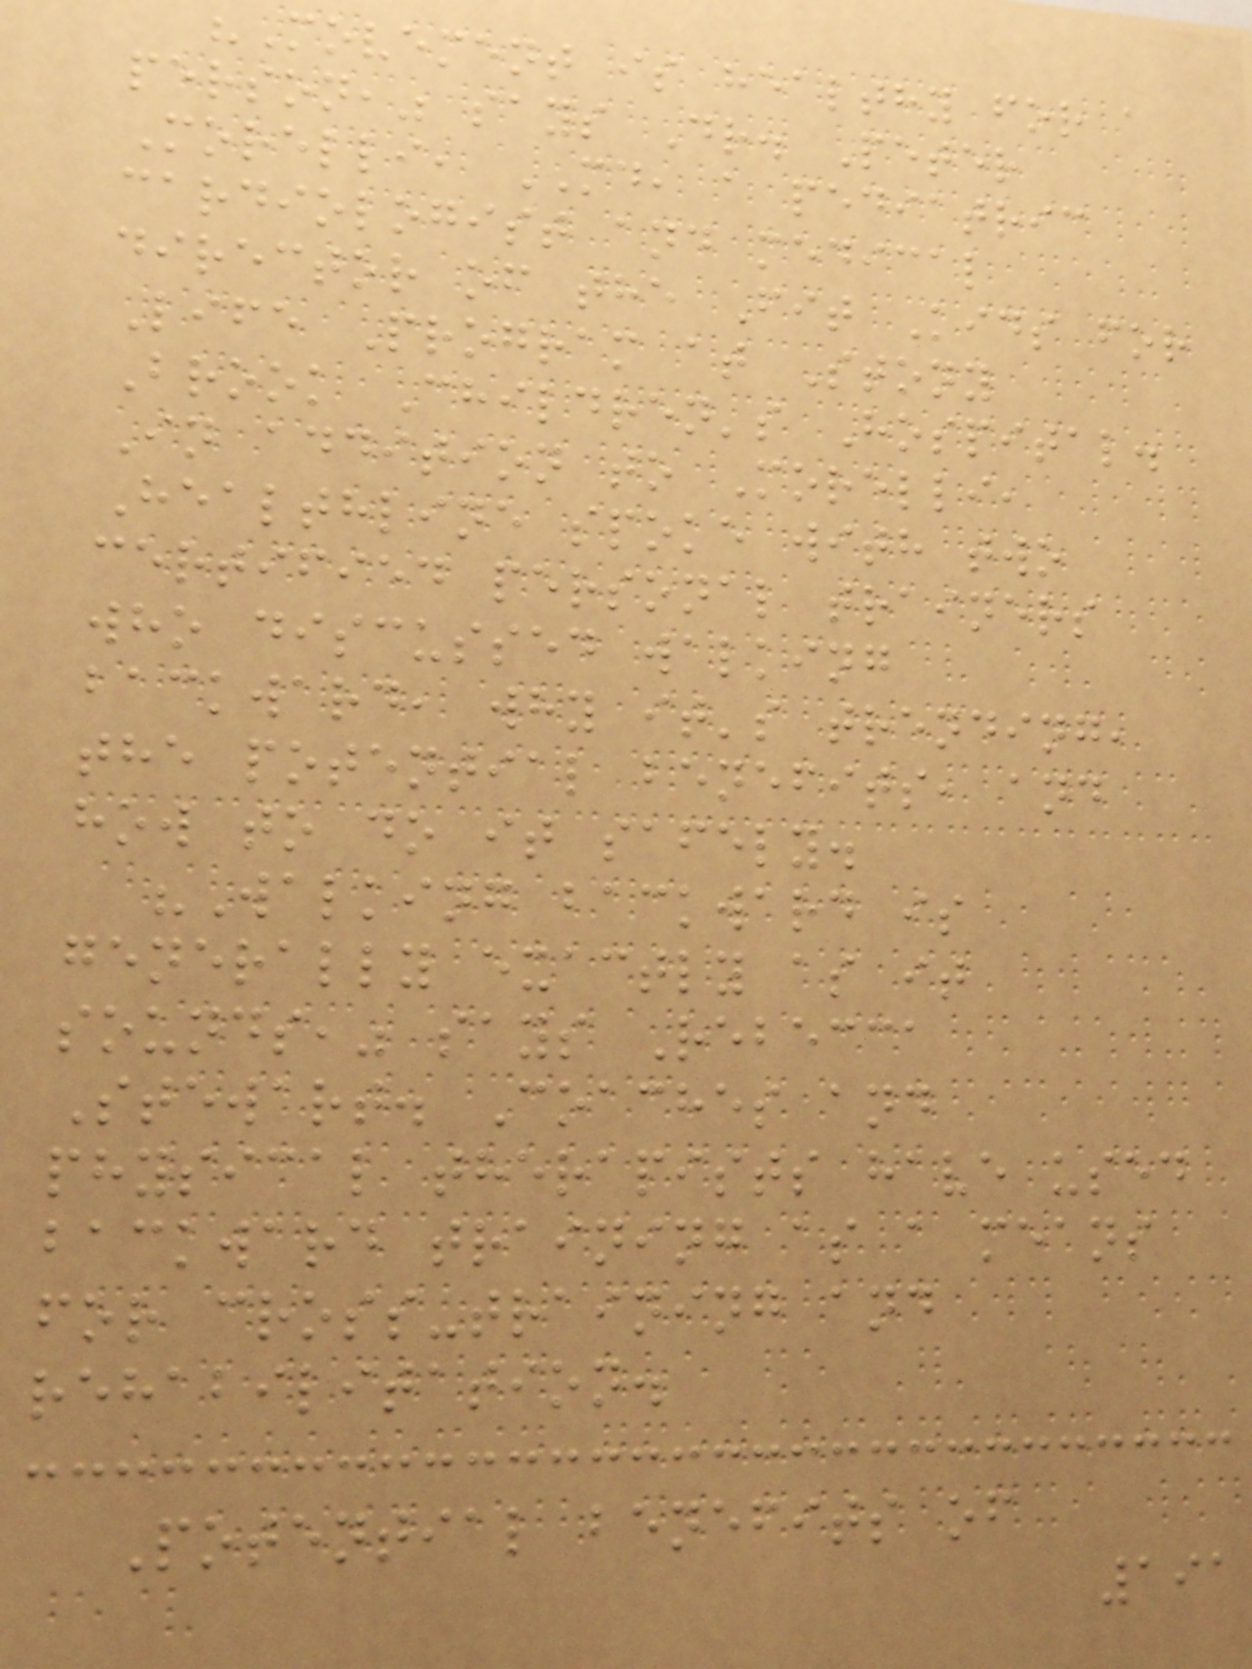"Movement is healthy for a
person," says Dr. Peter
Morelli, MD, a pediatric
cardiologist and medical
director of the Fit Kids for
Life Program at Stony
Brook Children's Hospital.
In addition to Morelli,
Healthline spoke with two
certified personal trainers
who discussed walking
backward, why it's trending,
the potential benefits, and
how to do it safely.
"Walking backward is
generally exactly as it
sounds," says Rebecca
Stewart. Coaches and
physical therapists have used
backward training as a means
for cross-training and
rehabilitation.
Potential benefits of
191
